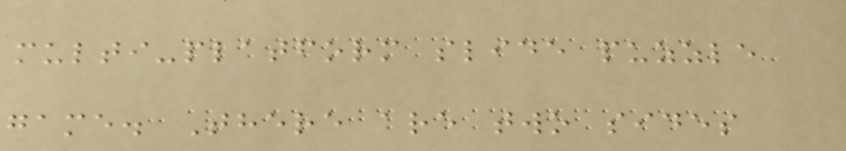multi-platform slide puzzle
game. There are two sides
